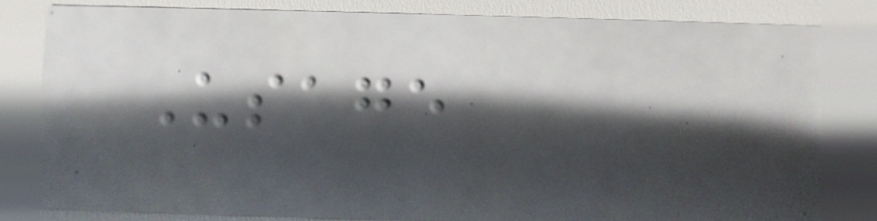Usage
